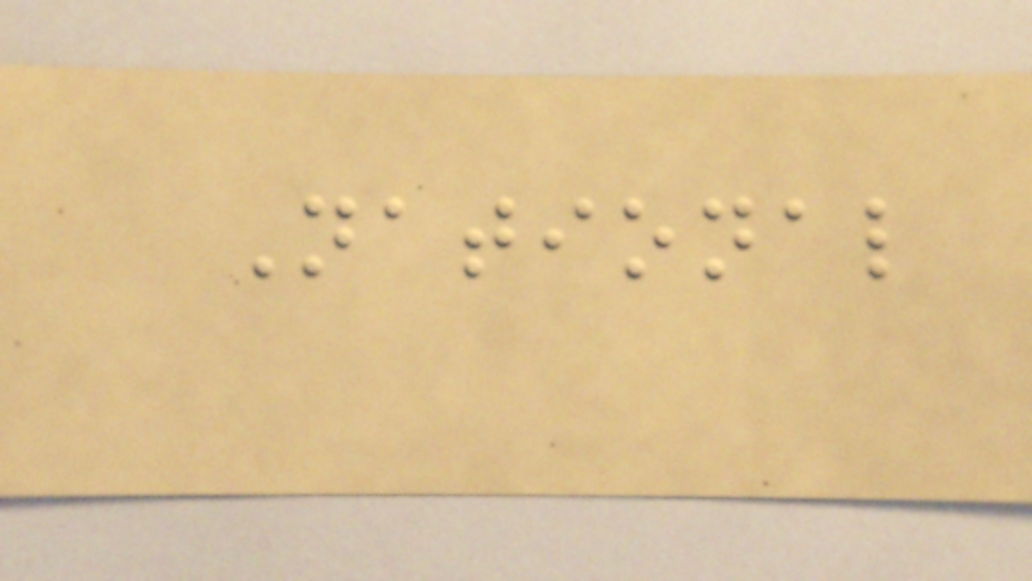National
